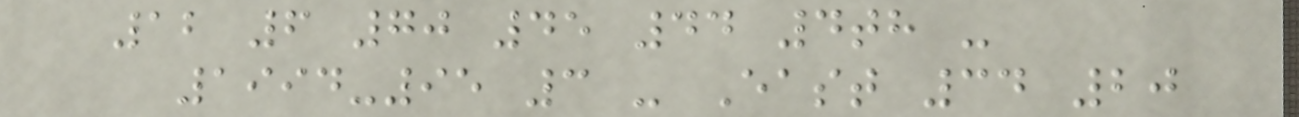12 6 70 45 44 4th -
1994-95 3 - East 34 20
